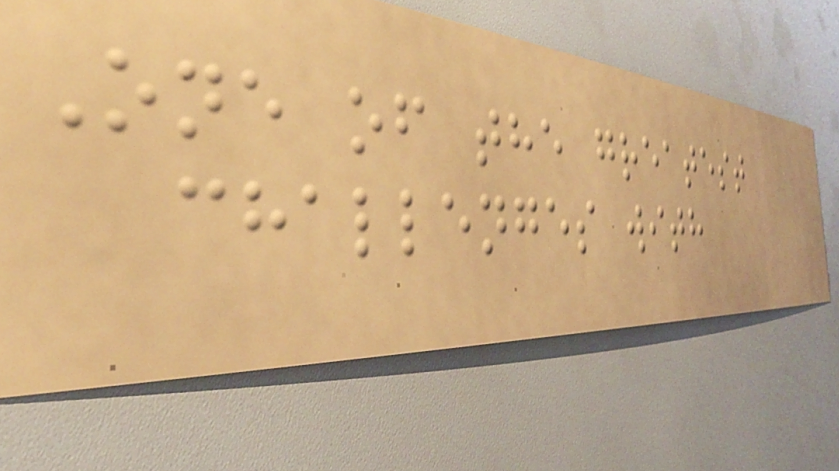One of the greatest
challenges with
